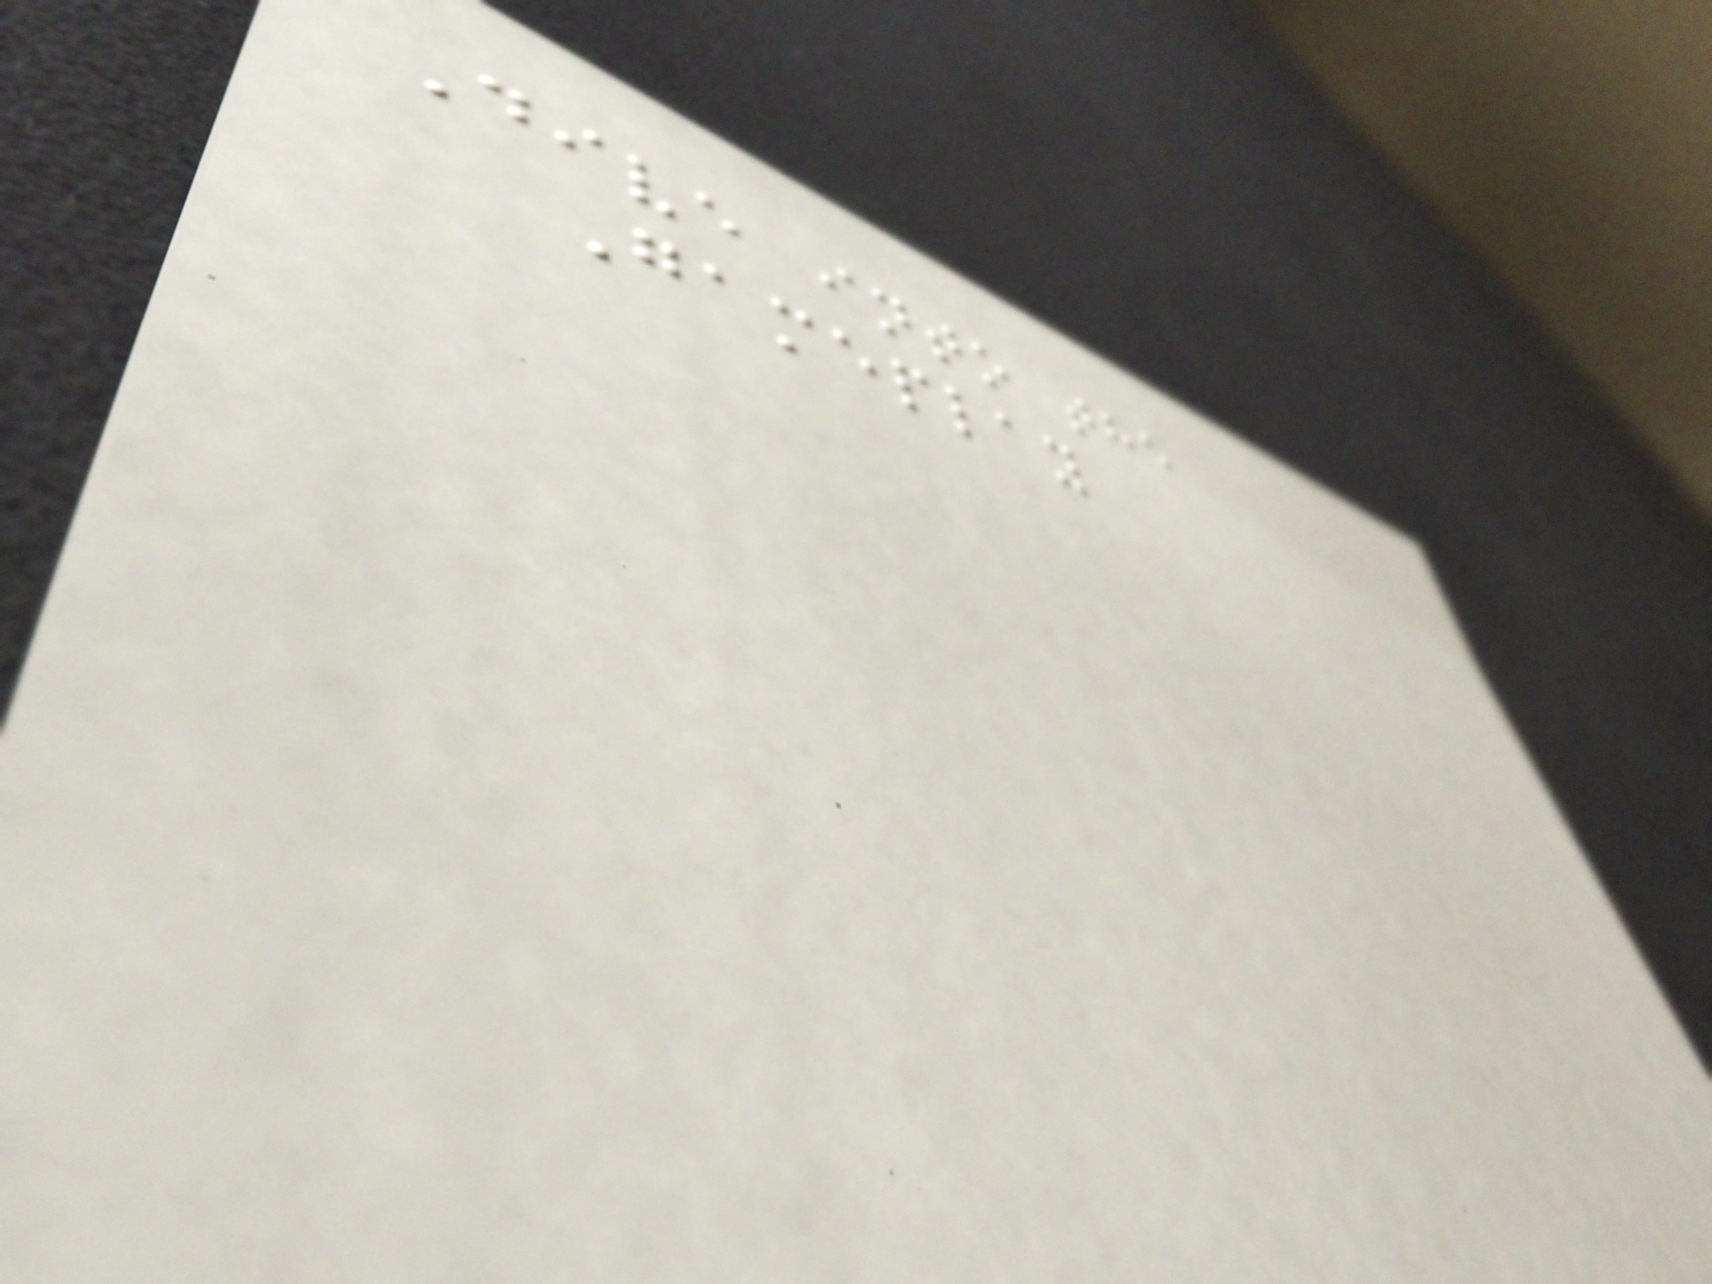Dive into the
Gameplay
